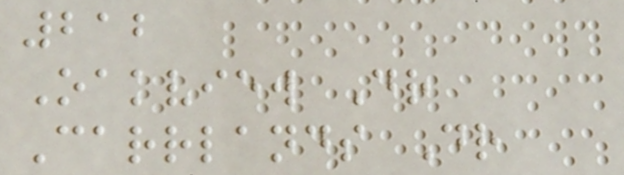212
Oakview Dr
Carrlands Dr
